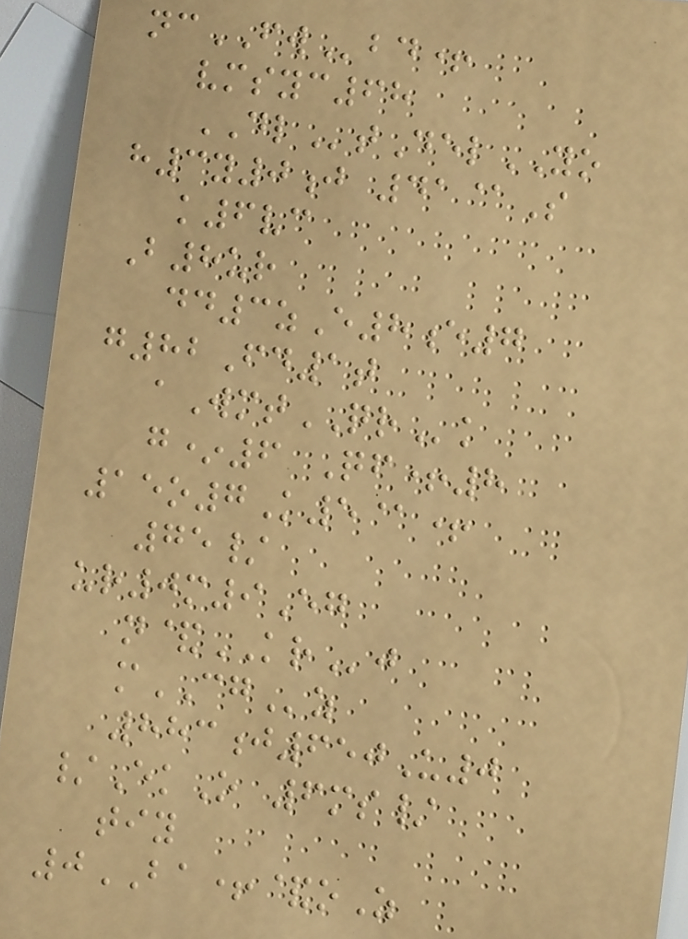ncFWbd+
vmsyc68
DLtDelYO
h3y0j 41@S
k6vc
B8ur
dd3zE8e7
g82Fd1t
aWmtQRk
g*6 Qf+8
15o7K5@+
75/
ur0m9Eg
n&KRj
mCGz
883j650U0
/EkO 6ms/
tiy
0BA+&oZ
